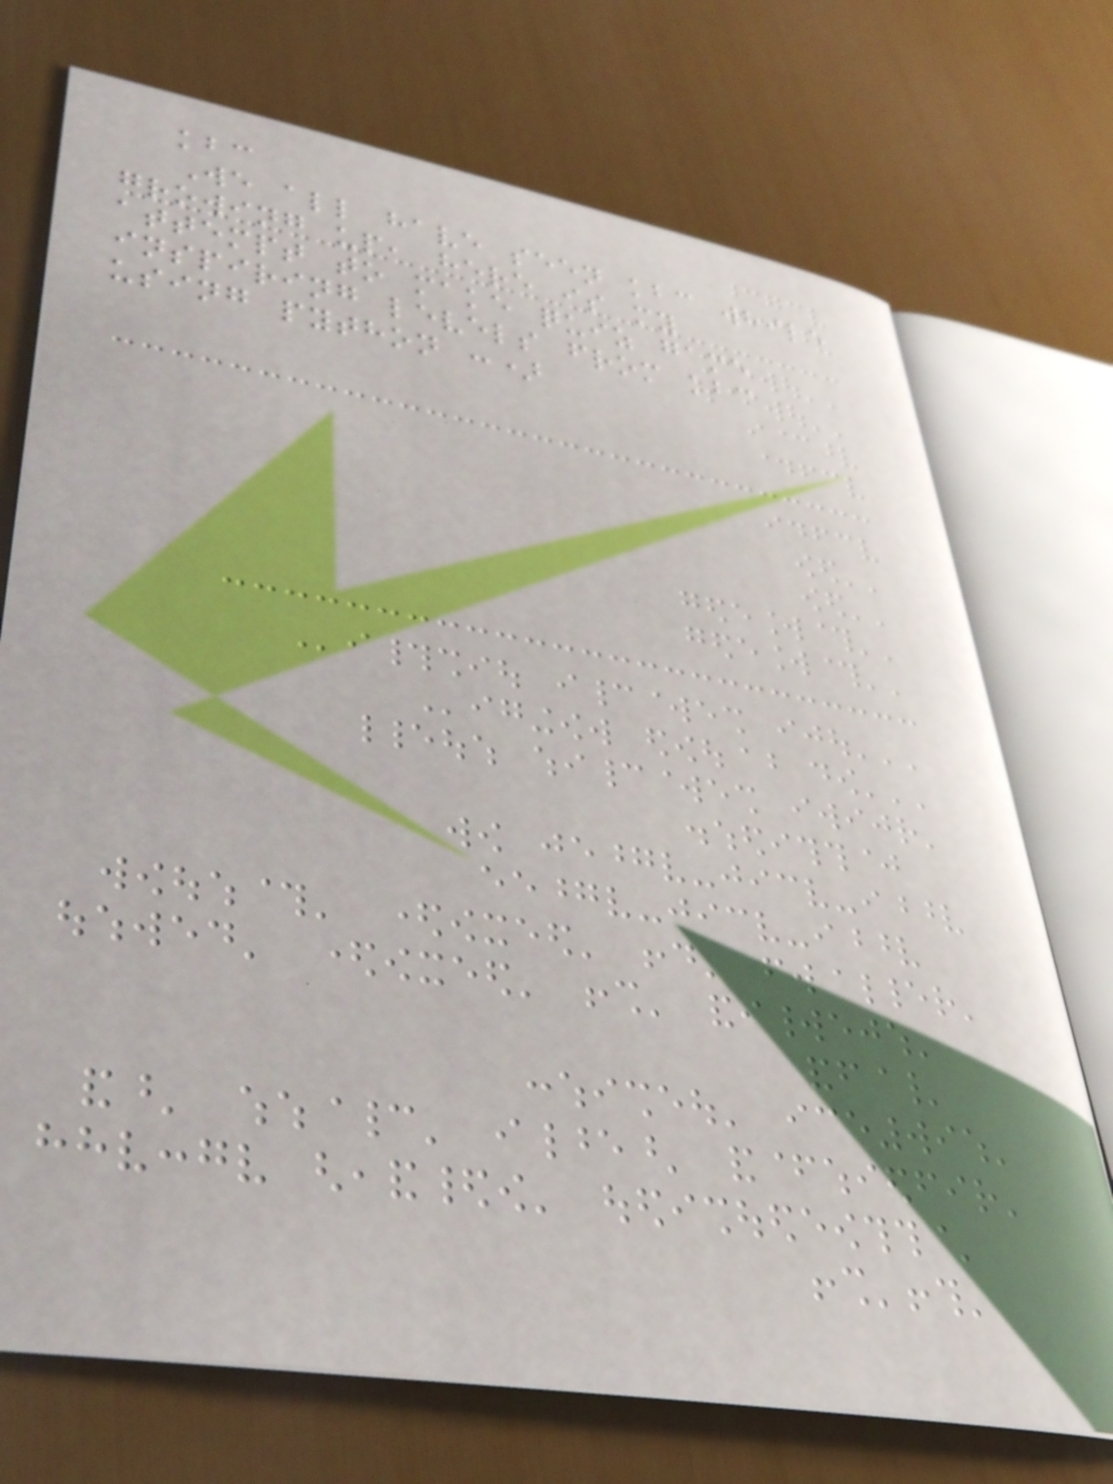kbc
We all have seen kbc while
growing up, here is my
attempt to make quiz game
inspiring levels from kbc
using python :)
